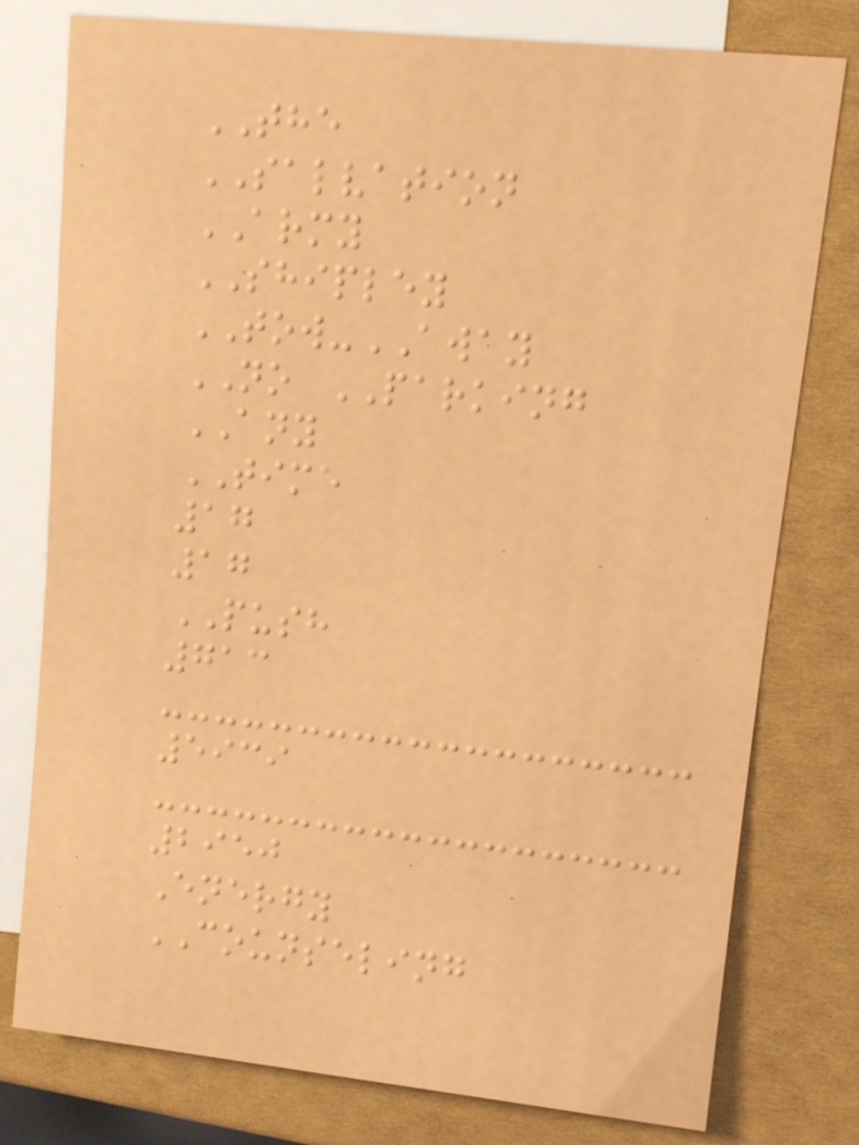THE
SALVATION
ARMY
SHIPLEY
TOW-AWAY
NO PARKING
ANY
TIME
17
17
PUSH
713
5939
2950
Energy
COUNSELING
